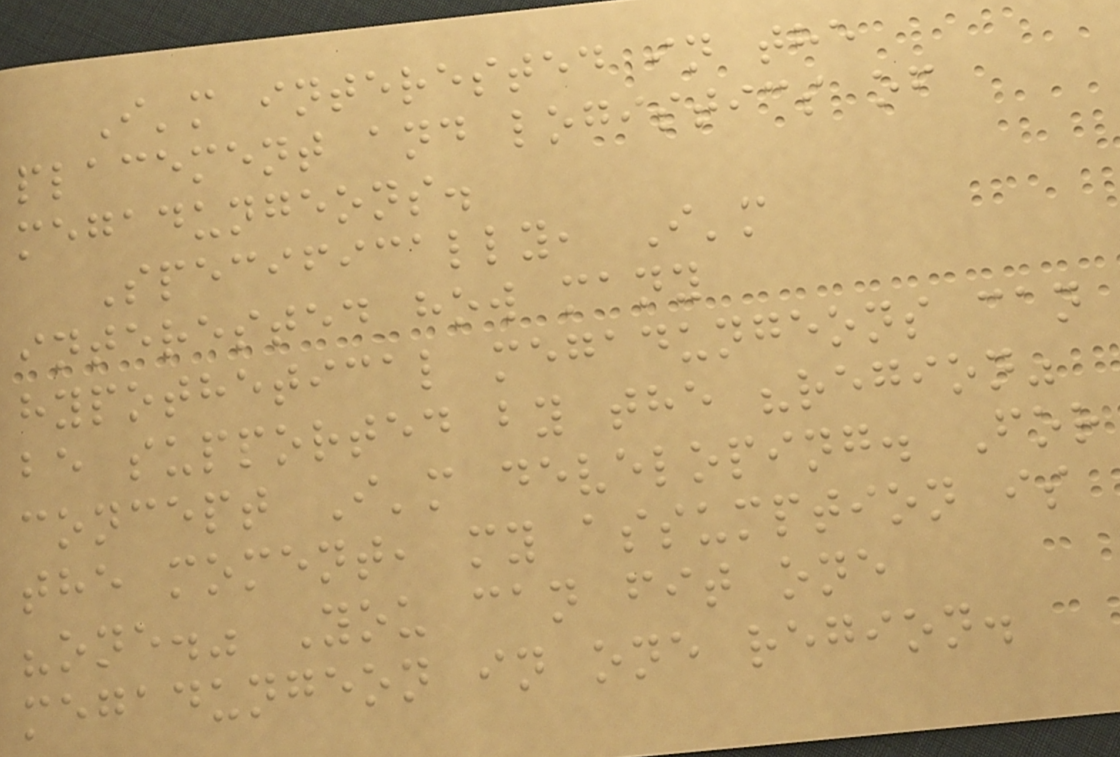I'm interested in the
placement and logistics of
megadungeons.
Specifically, I'm
interested how many
hypothetical megadungeons can
be supported by the "region"
concept I'm developing. For
the moment, my assumption is
"one." You can fit one
megadungeon in one region.
